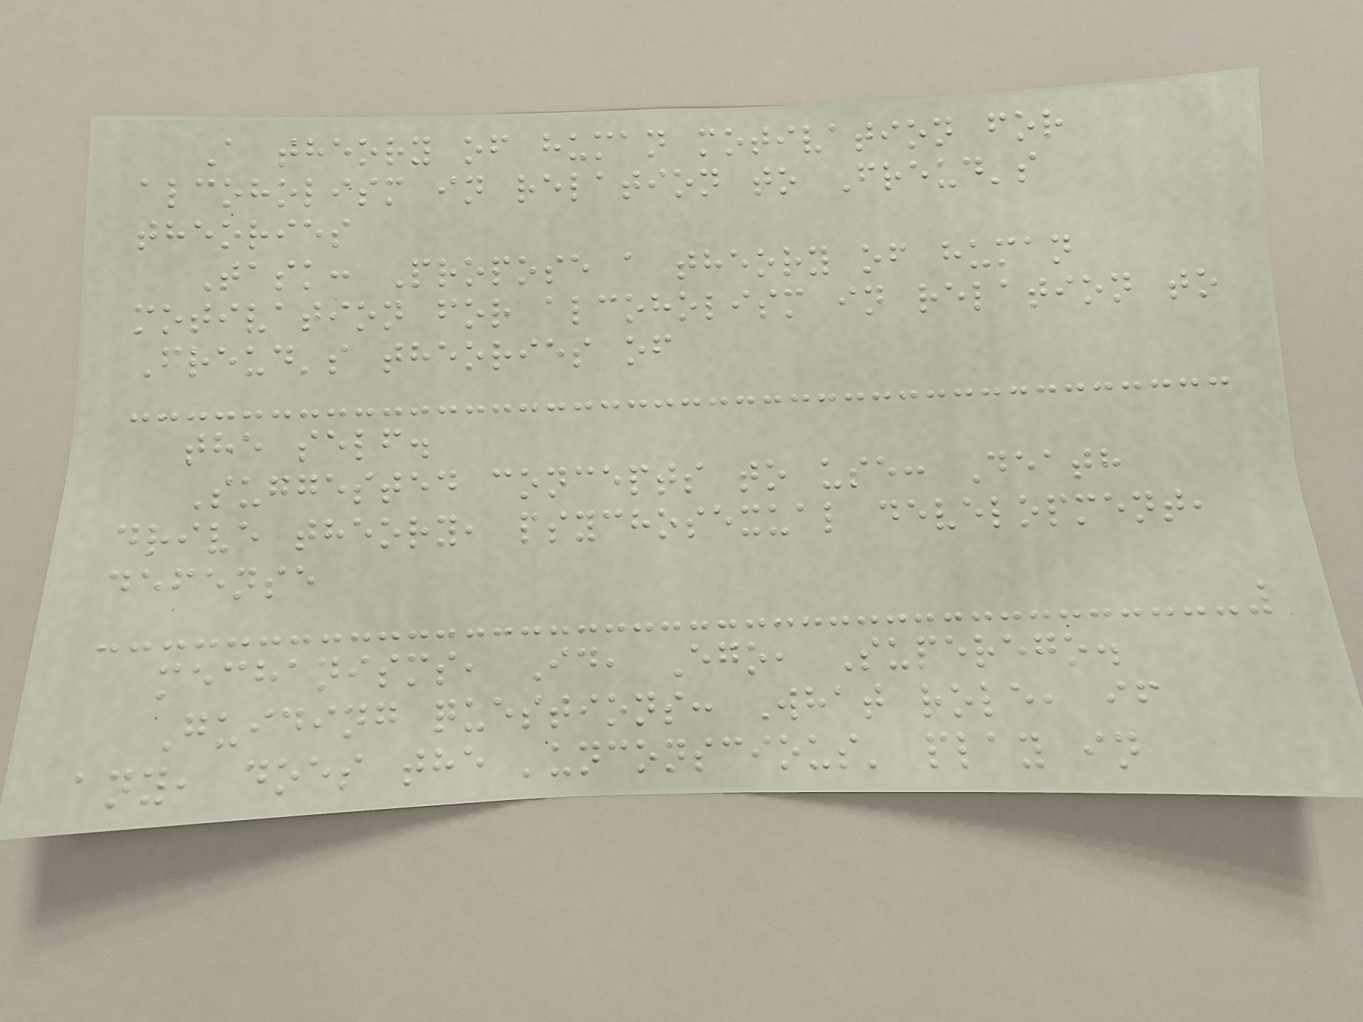A theory of human motivation for
alcoholism in relation to Freud's
theories
Task: Propose a theory of human
motivation for alcoholism in relation to
Freud's theories of
the self.
Suggested concepts to use: Death
drive theory, psychosexual development,
defense
mechanisms, Id, Ego, Superego.
Guiding questions: What role, if
any, does the 'unconscious' play in
